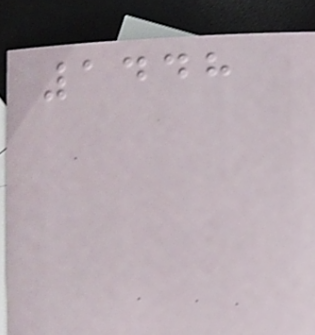1448
